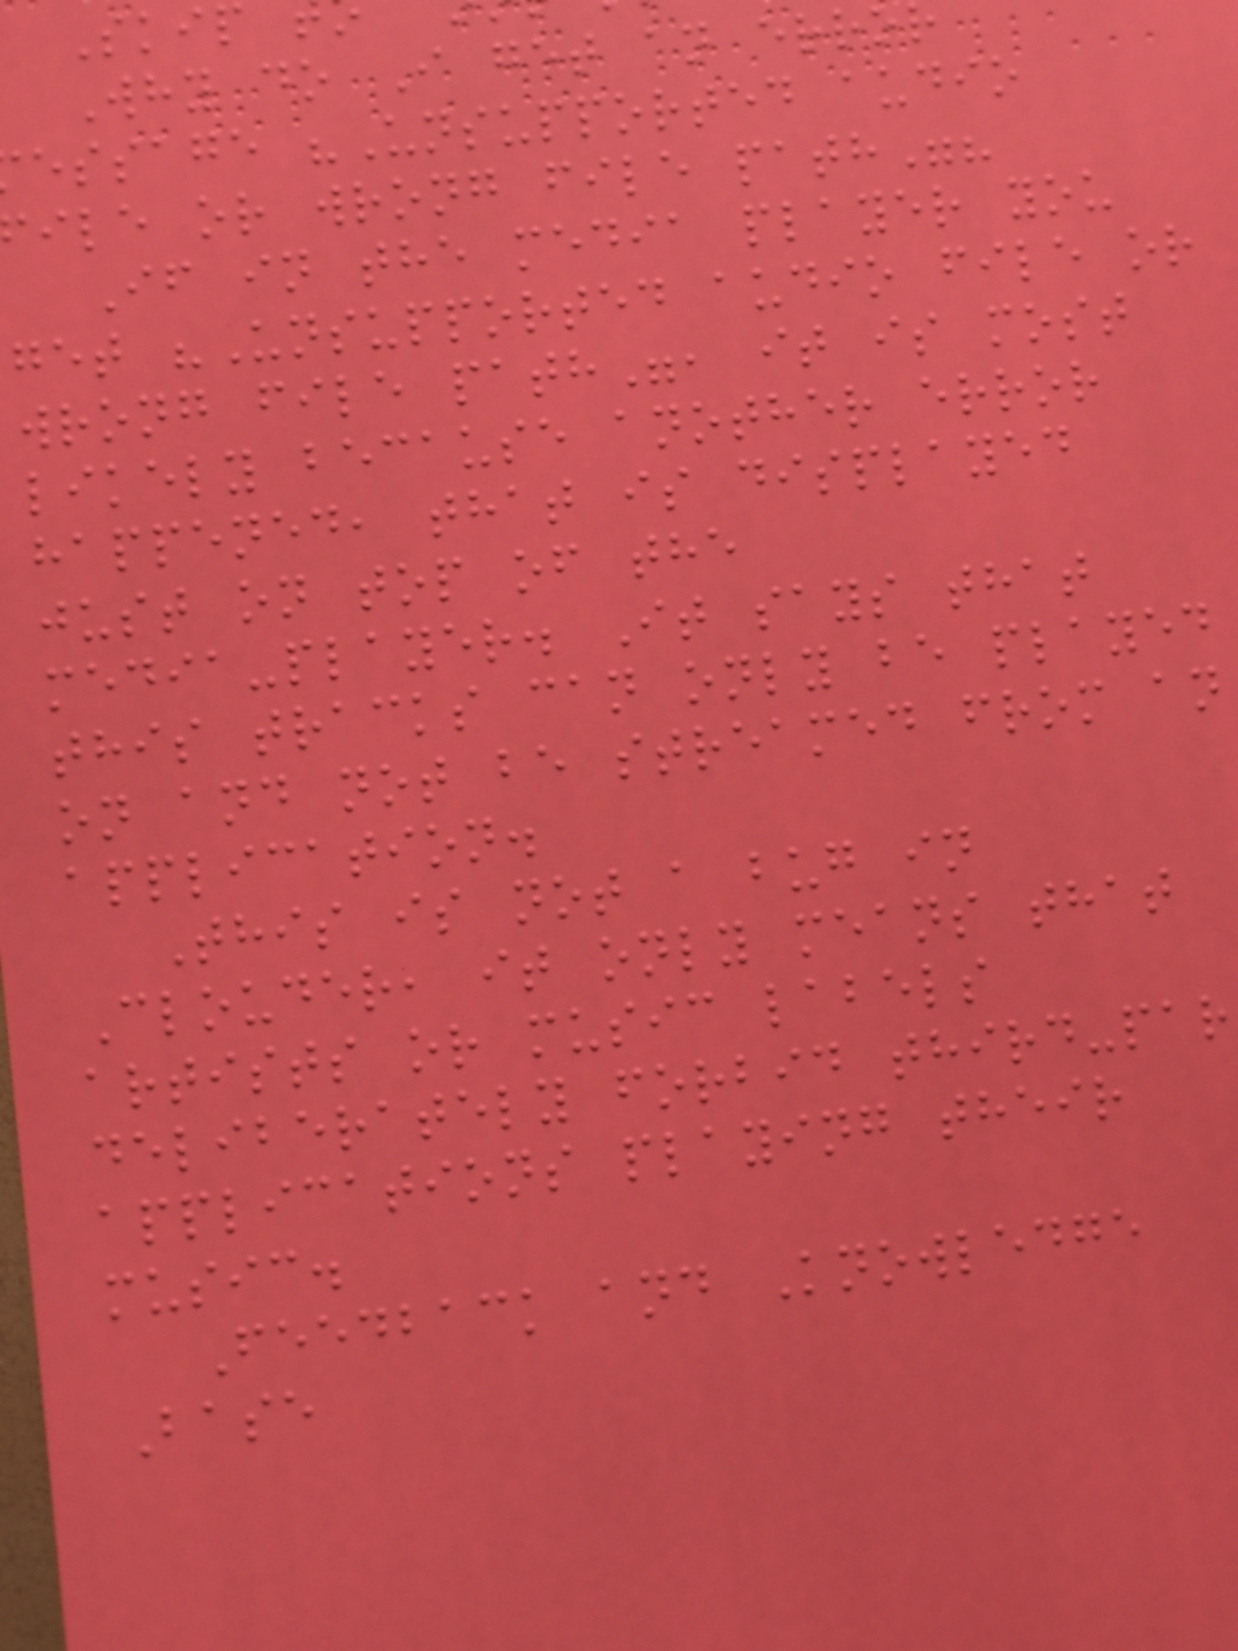Skip
Why do I get an erro
essage "Unsupported audio
ile or wrong file path"?
If in the media player you
get "Unsupported audio file or
wrong file path", it is most
likely because another error
happened, that is displayed
just on top of the
media-player. It says that
this tracks can only be played
on and not be streamed from an
application.
This is not a bug in
Clouder, it only means that
artists or music labels
deliberately forbid third-par
applications playing their
music.
Feedback and Knowledge
Base
